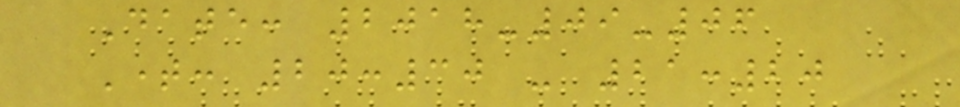Date: 2018-09-06
Time: 20:30 - 21:20
